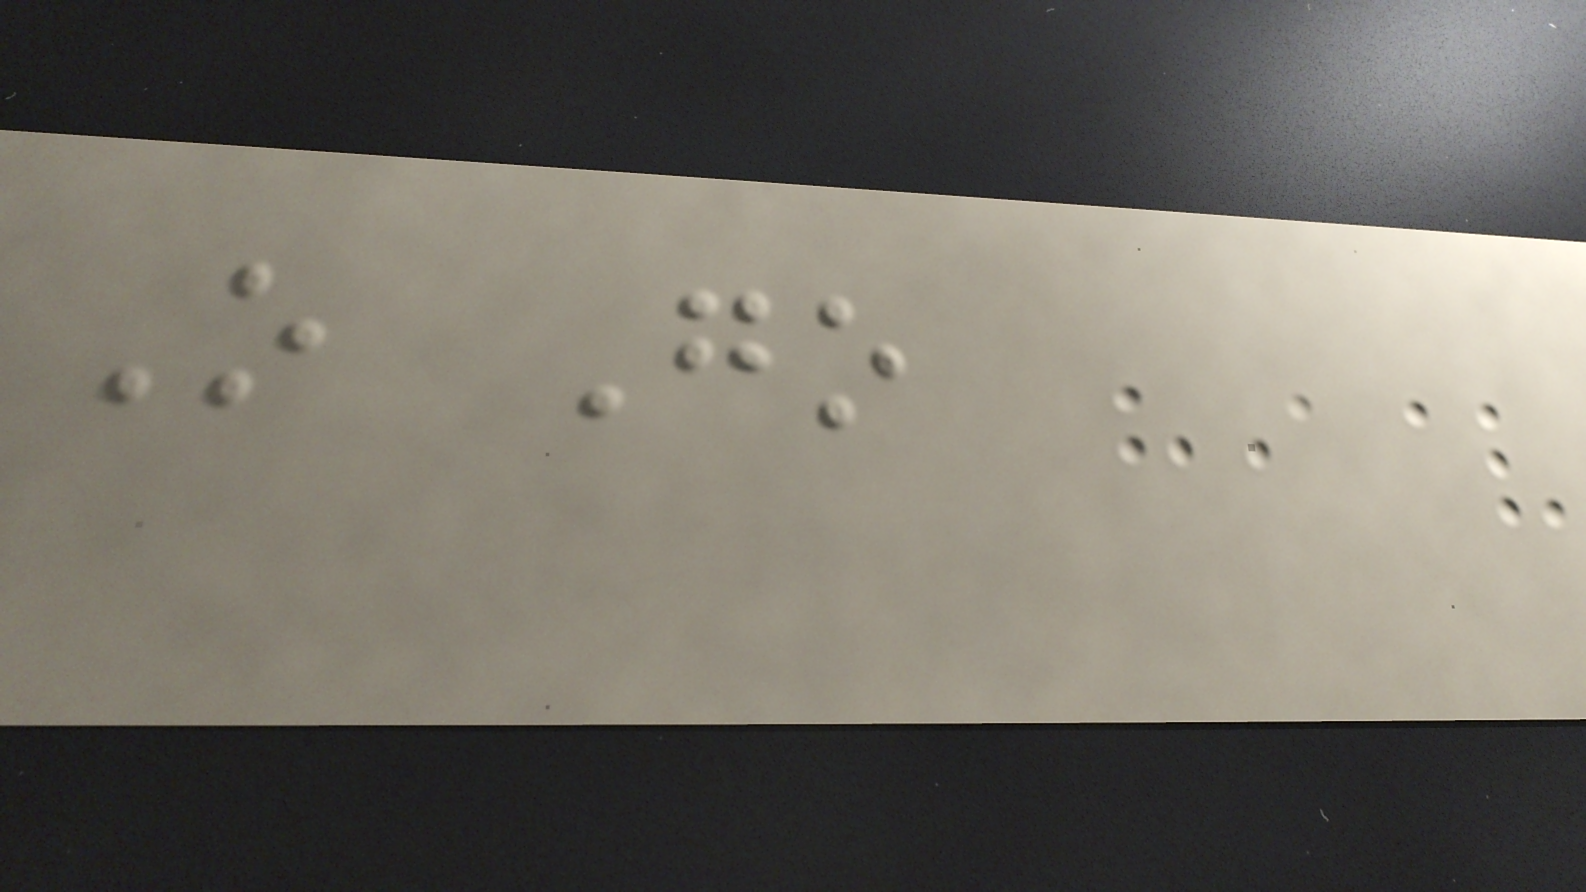O Go
